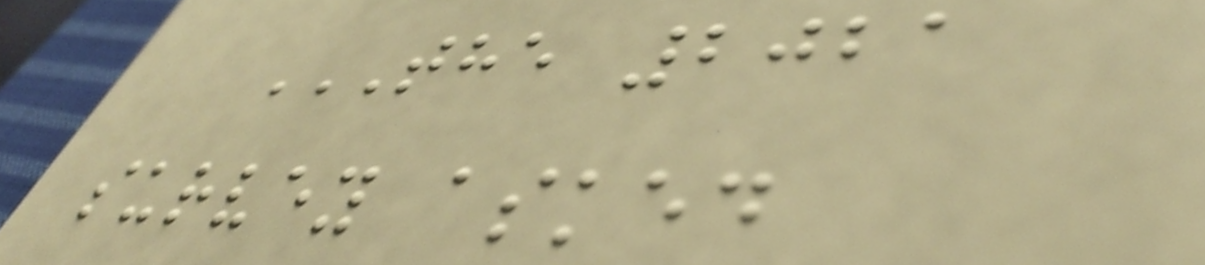THE 2021
SURVEY ASKED
